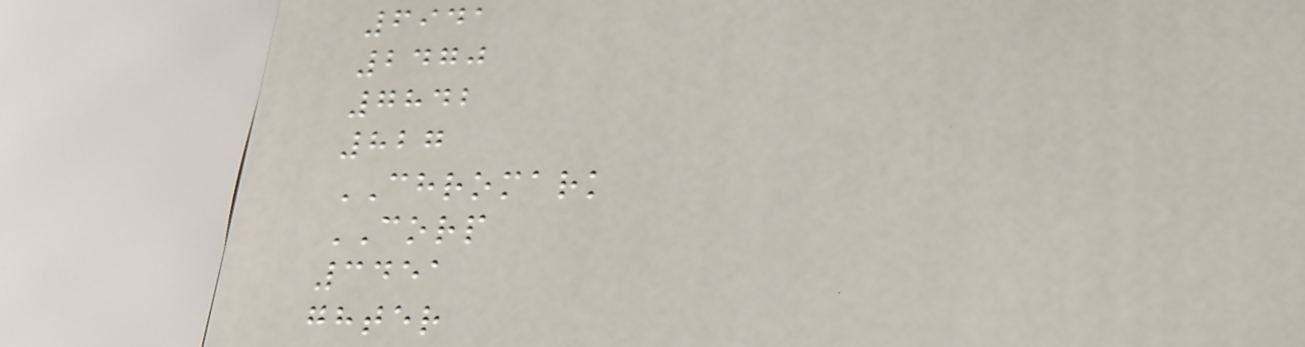6941
2470
7842
827
CHROMARK
CORP
3451
ghter
